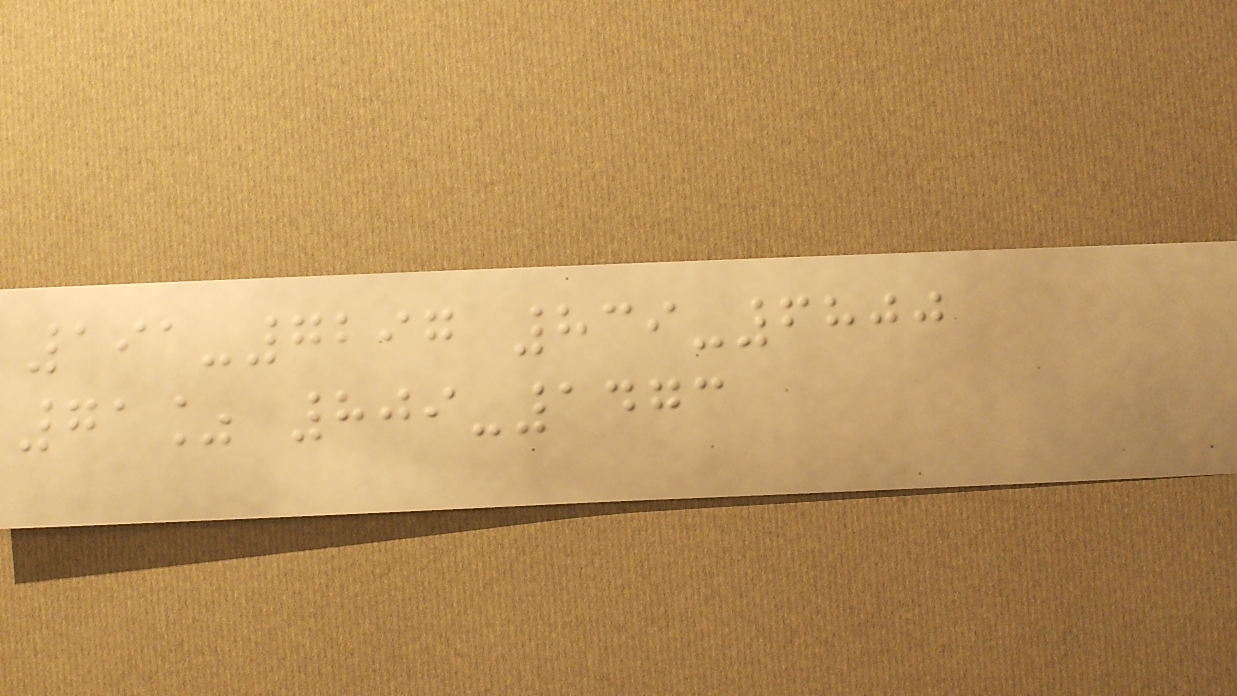191-7297 839-6800
71% 809-1473
